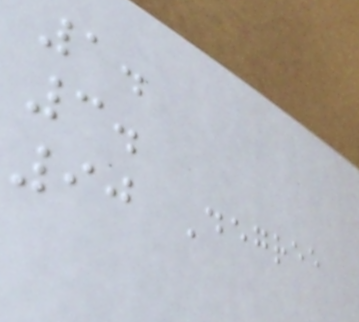1.
3.
90 Degree
